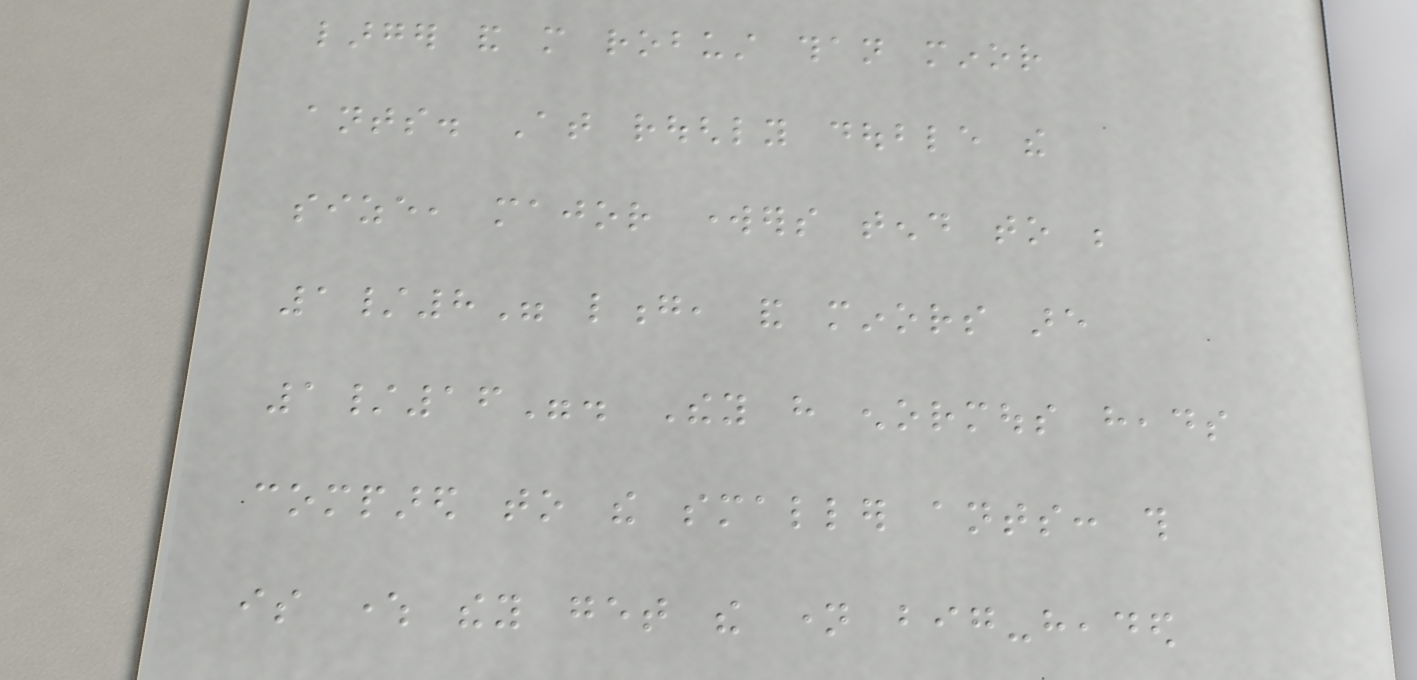larger and more robust than minor
ants. At roughly double the
size, major workers tend to be
1/8" long, and minors are
1/16". They have enormous heads
compared to the smaller ants: this
is where they get the name big-headed
